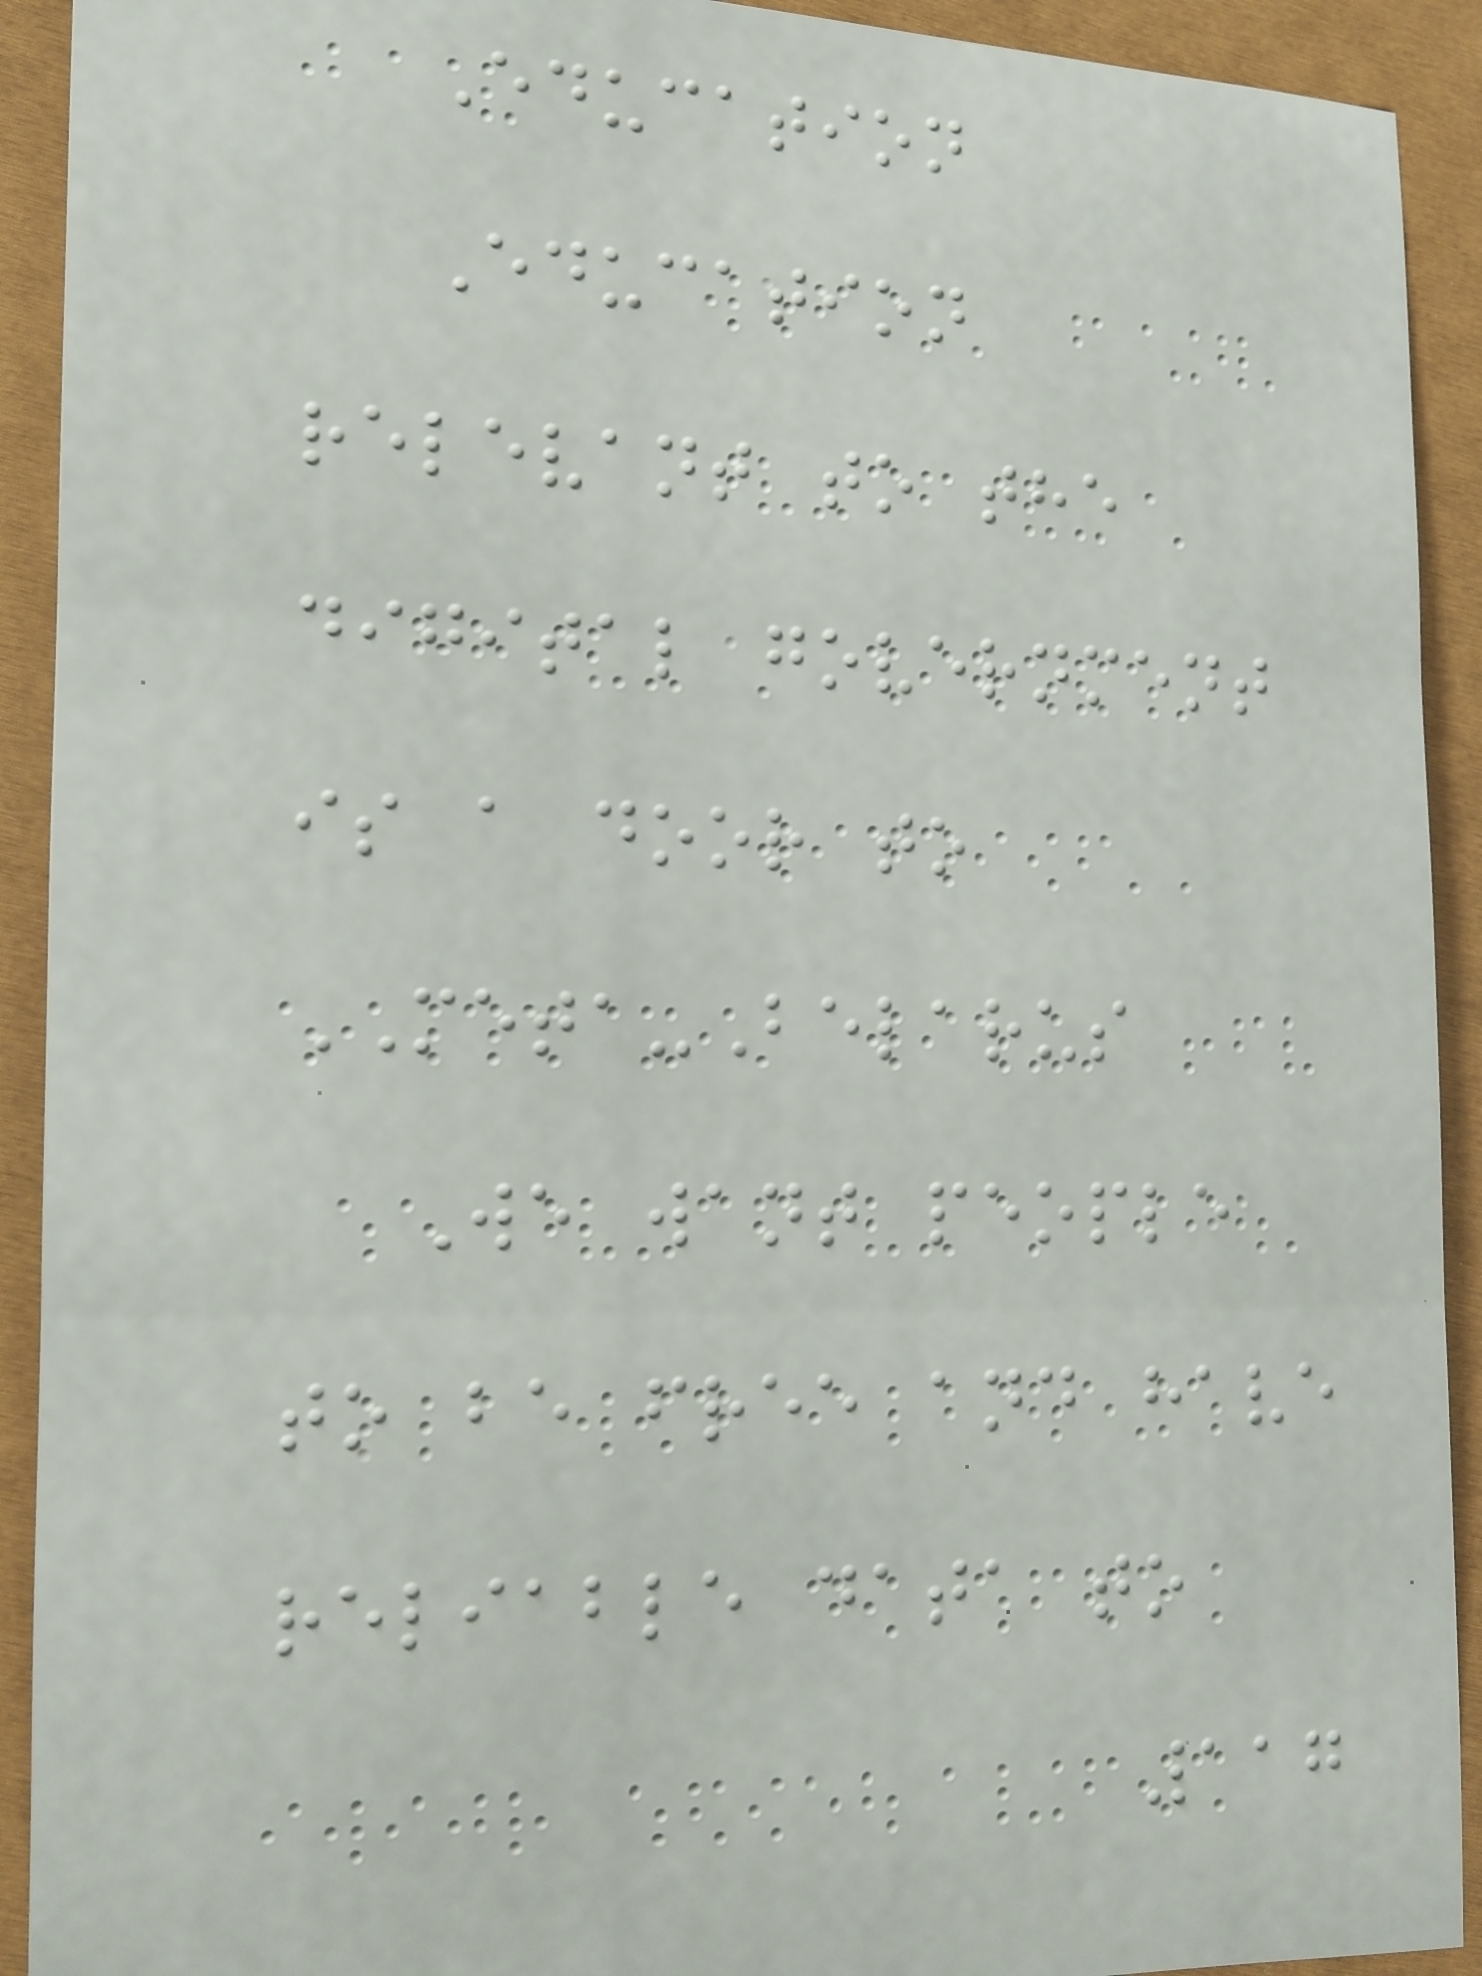Education
Education
relevant to the
digital government
is a door to
META-Belarus
We want people
to be free and have
reliable data to
117
